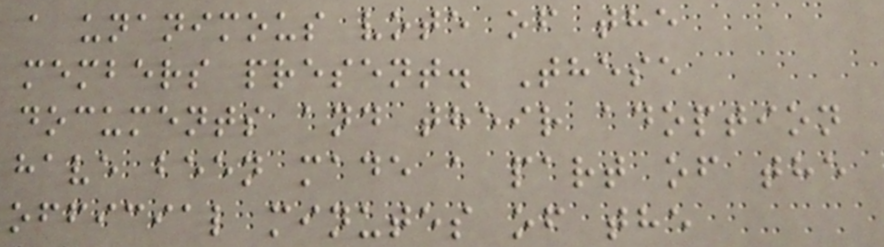a unanimous vote of the
members present. These
documents and their adoption
have been made a part of the
official minutes of the
